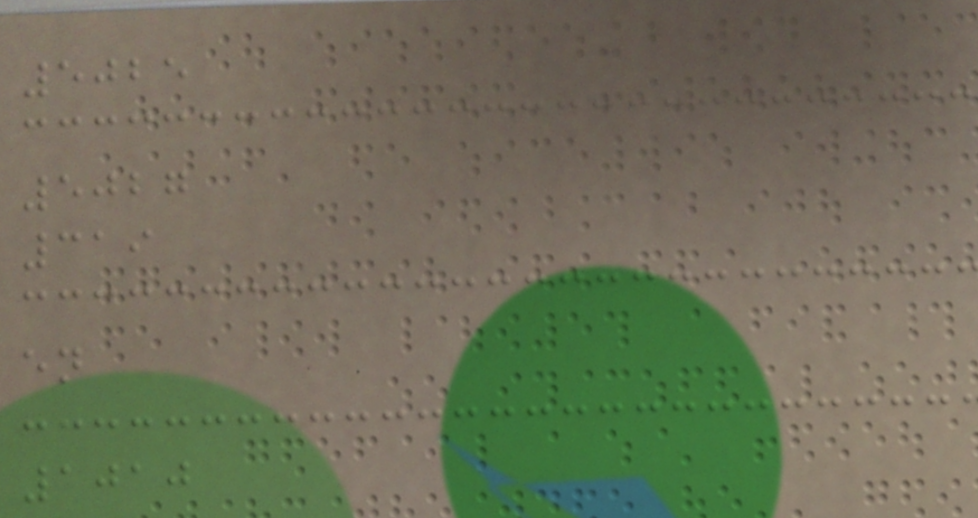5025
5027
319
en
1010
